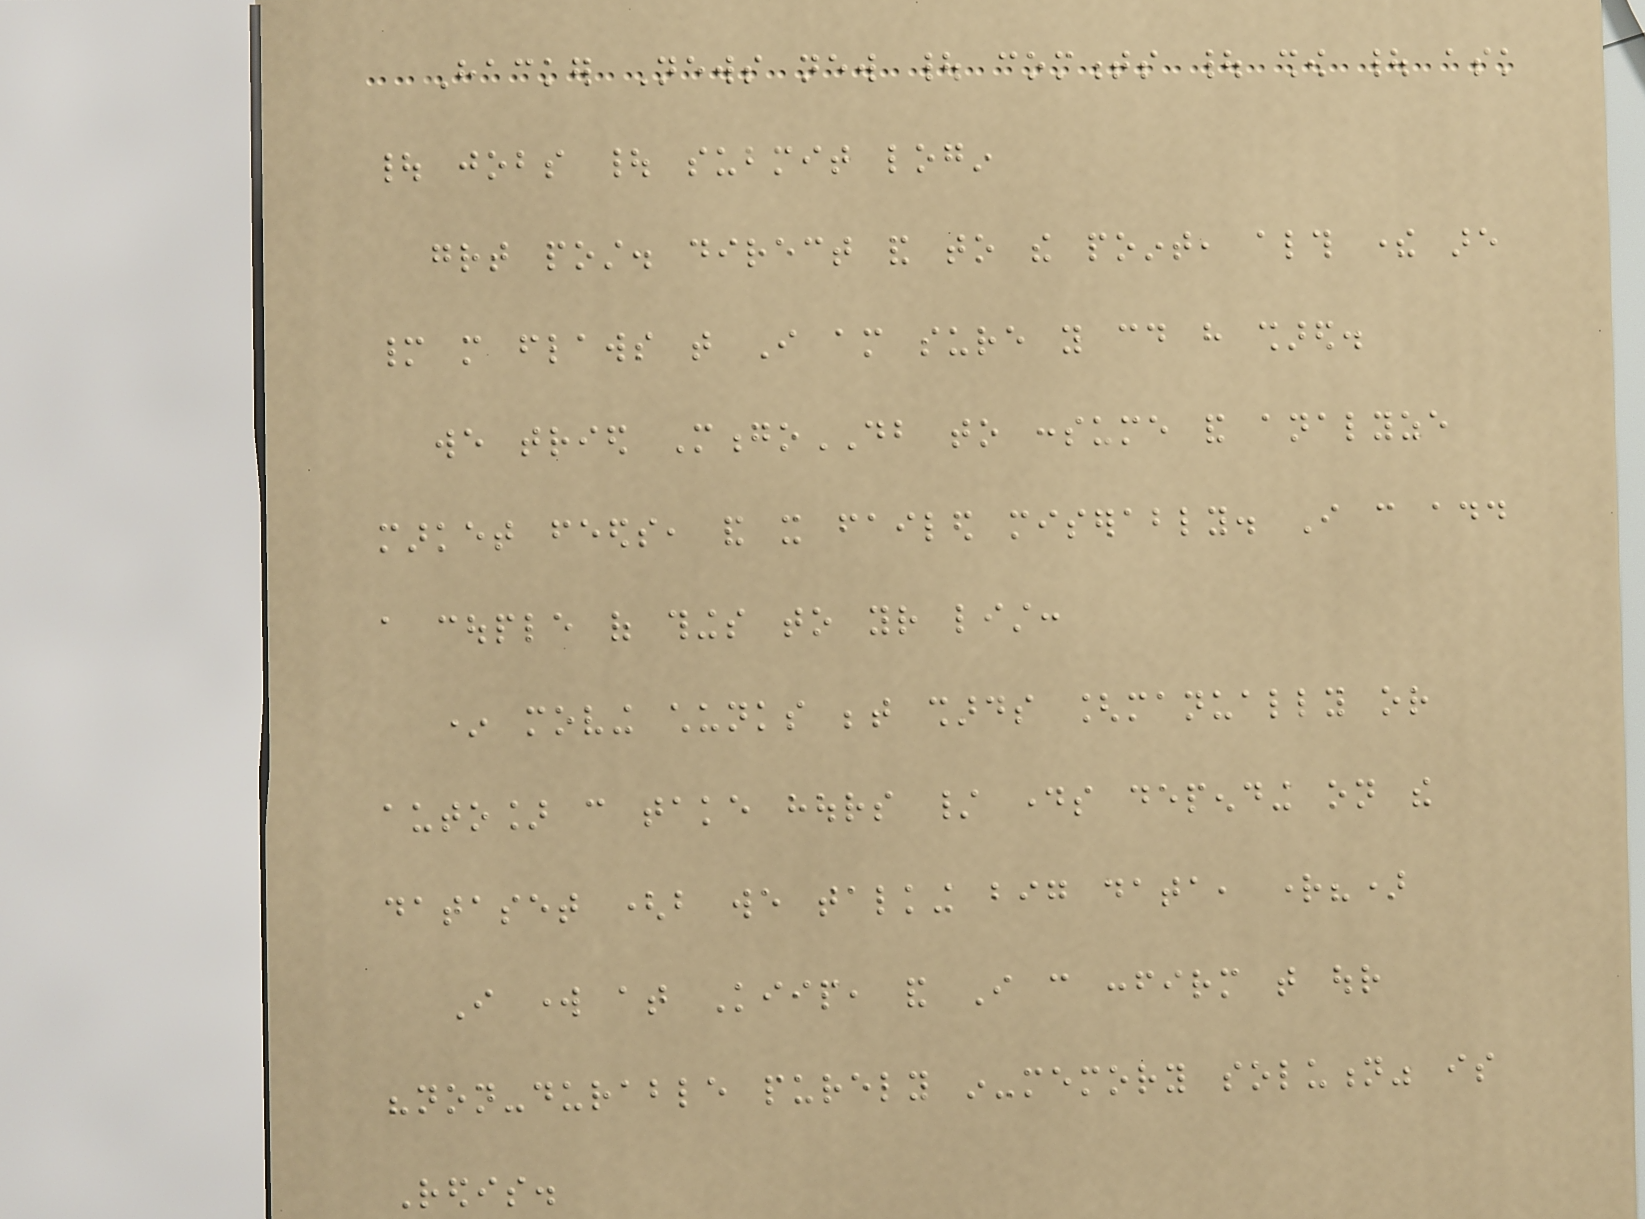Hacker News new | comments | show | ask
| jobs | submit login
great post. direct and to the point, although there are
many more flaws that I am sure you could have shared.
we tried MongoDB to consume and analyze
market feeds, and it failed miserably. I can add
a couple of things to your list:
* moving chunks between shards [manually or
auto] can take hours / days depending on the
dataset (but we talking big data, right?)
I work at Kiip, and I can confirm that our
"non-durable purely in-memory solution" is
Redis.
